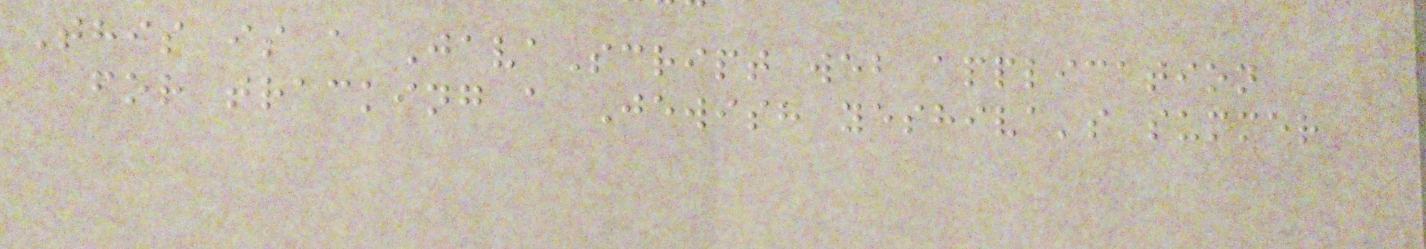This is a JavaScript web application
for tracking a Jewish yeshiva's summer
